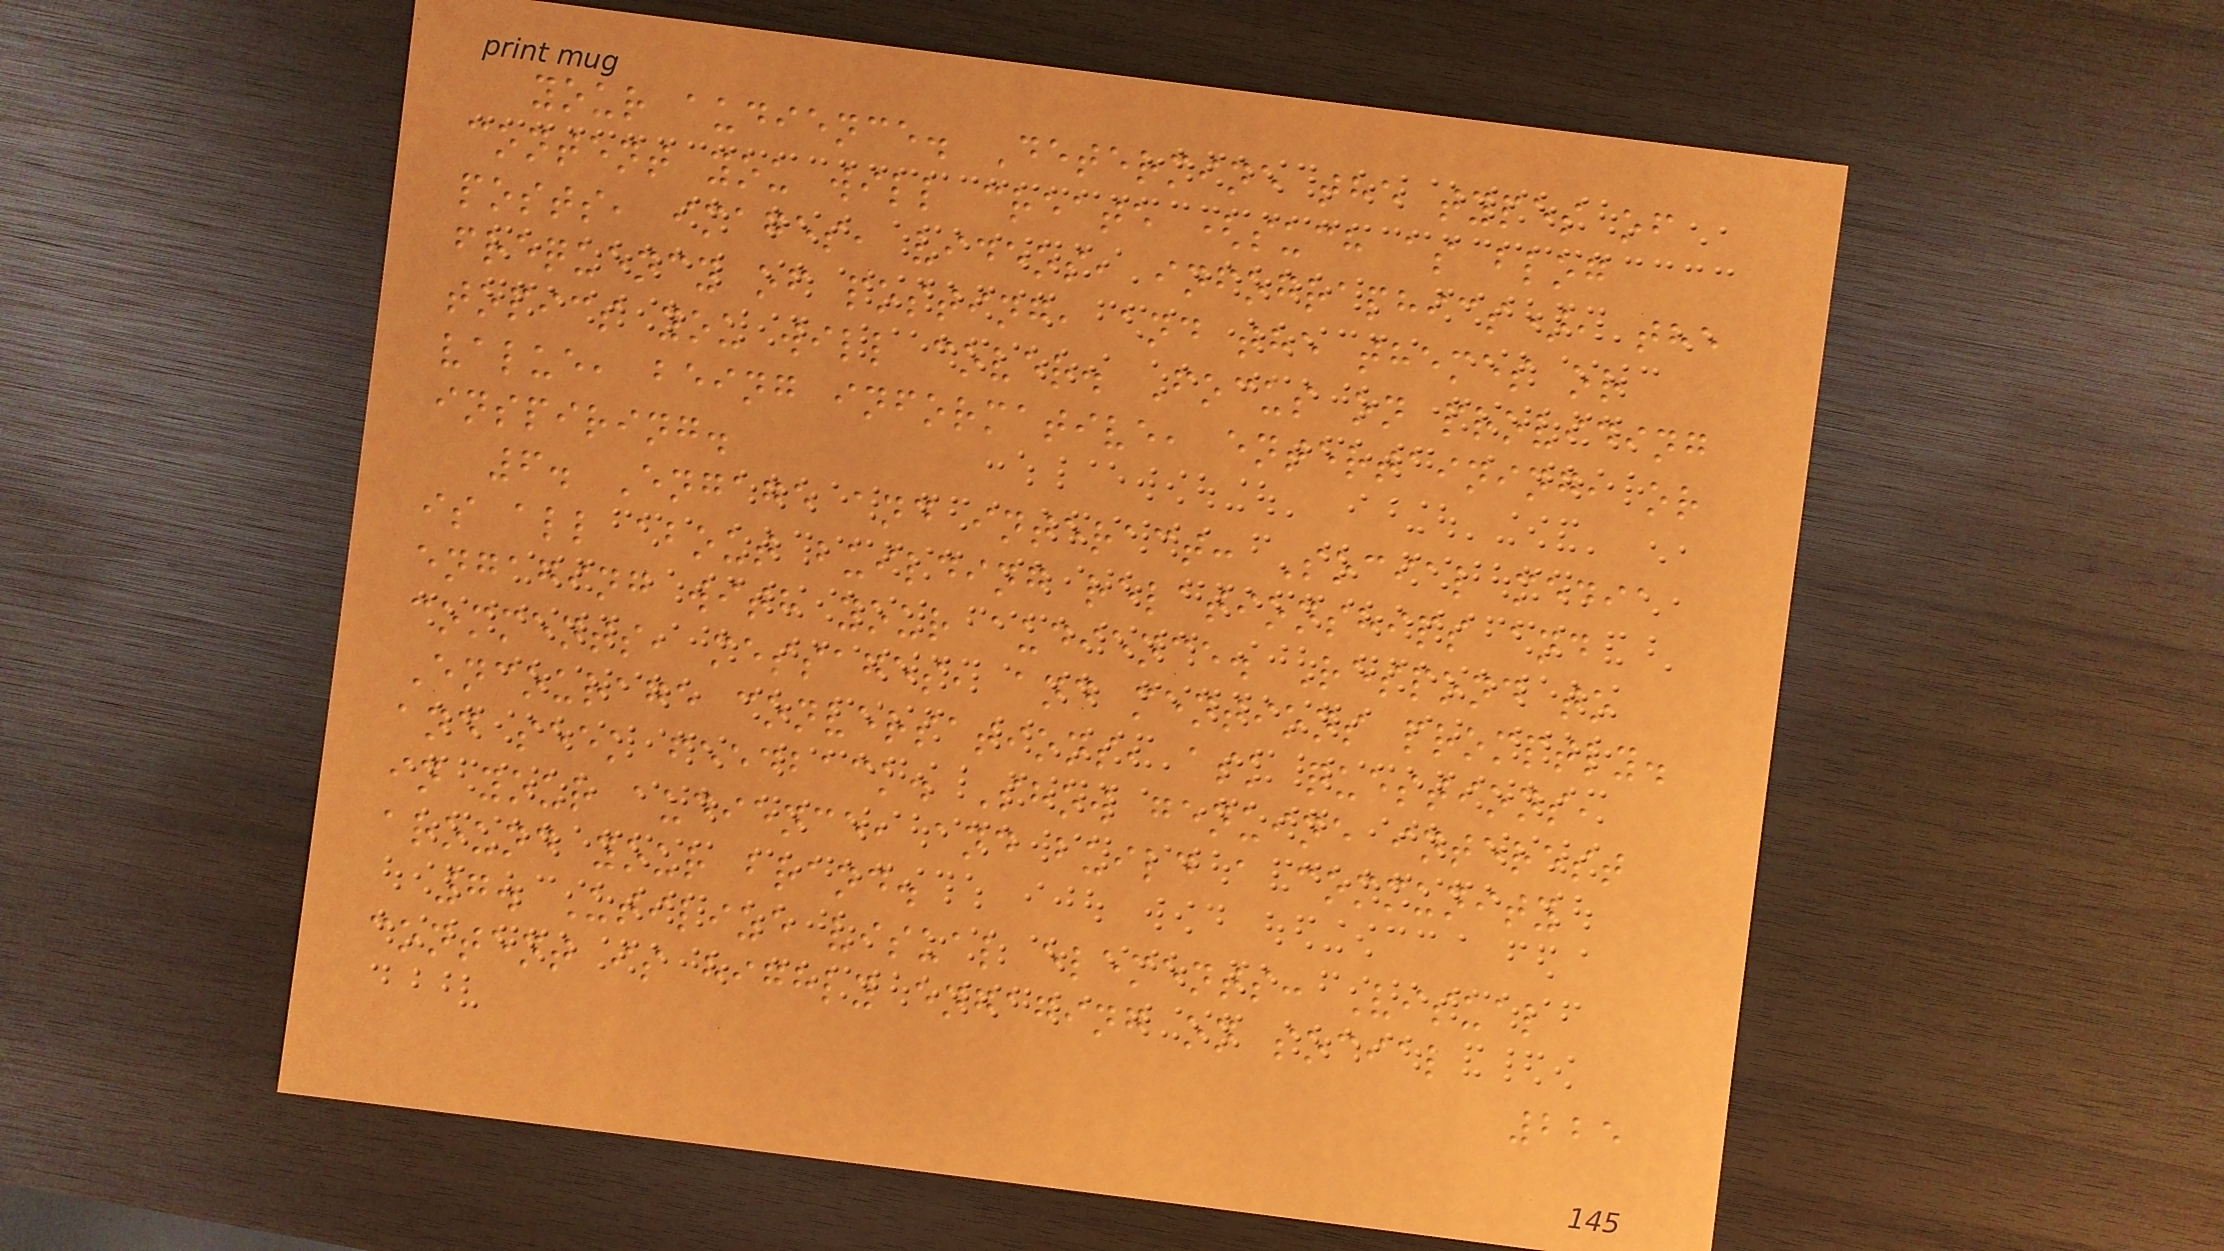your audience. Determine the types of
content you will create (such as blog
posts, images, videos, infographics), the
frequency of posting, and the themes or
topics you will cover. Focus on providing
value, being informative, entertaining, or
inspiring.
6. Engage and interact: Social media
is all about building relationships and
engaging with your audience. Respond to
comments, messages, and mentions promptly.
Encourage conversations, ask questions,
and seek feedback. Show genuine interest
in your audience, and build a community
around your brand.
7. Utilize visual elements: Visual
content is highly engaging on social
225
